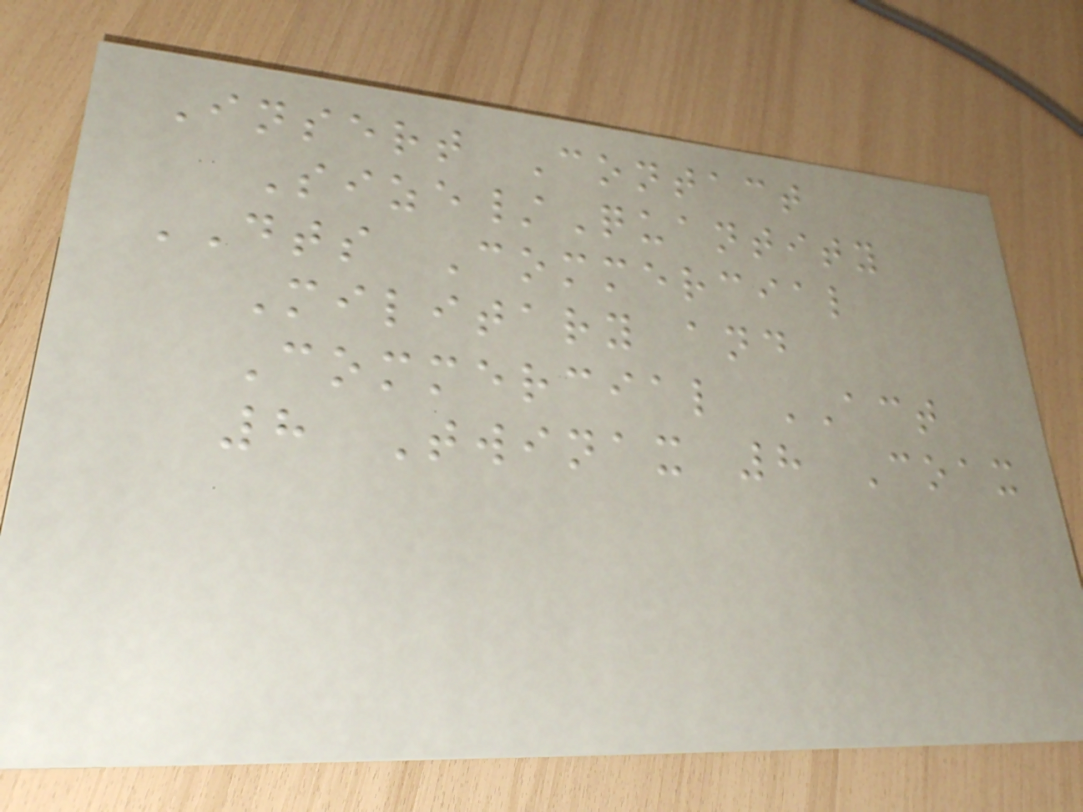Insert Contact
Size/Quantity
DTS Commercial
Military and
Commercial ACT
8 Twinax 8 Coax
